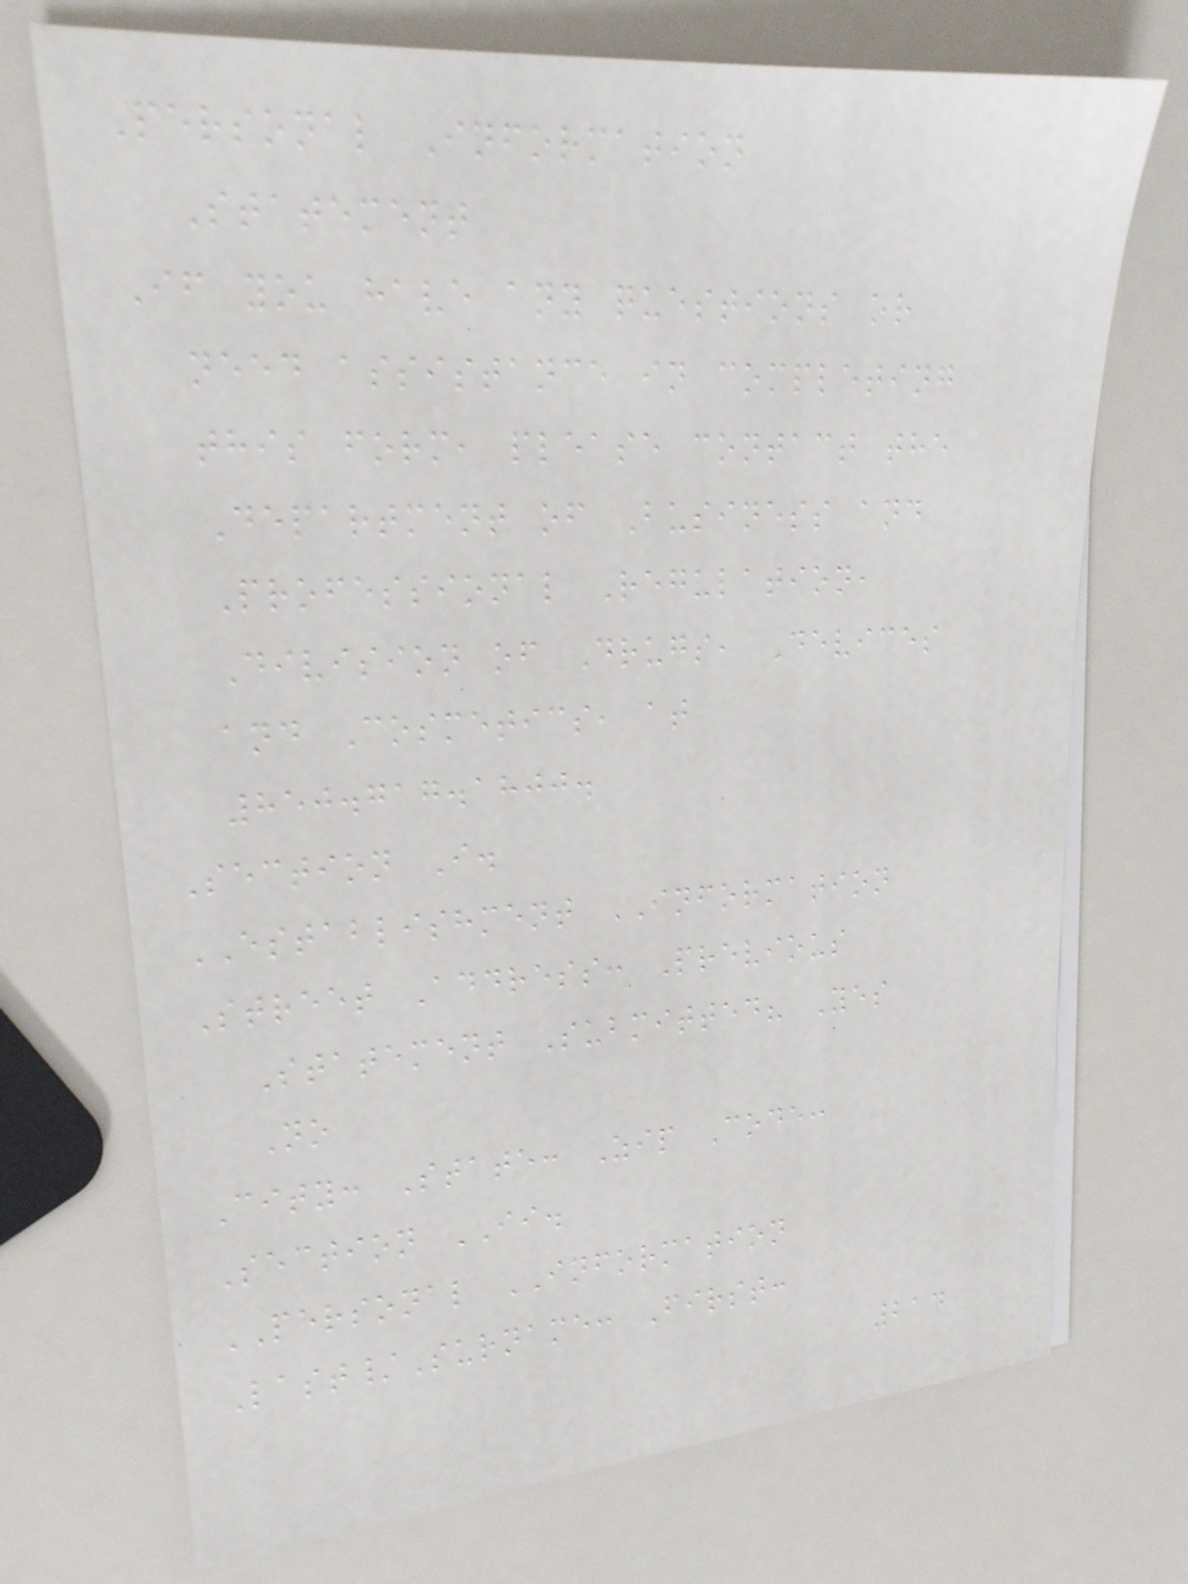Personal Information
Statement
If you have any questions or
need assistance in completing
this form, please contact the
Department of Business and
Professional Regulation,
Division of Drugs, Devices
and Cosmetics, at
850.717.1800.
Section I.
ESTABLISHMENT INFORMATION
Street Address: Previous
Statement Submitted? Yes
No
City: State: Zip Code:
Section II.
PERSONAL INFORMATION
Last/Surname: First:
214
